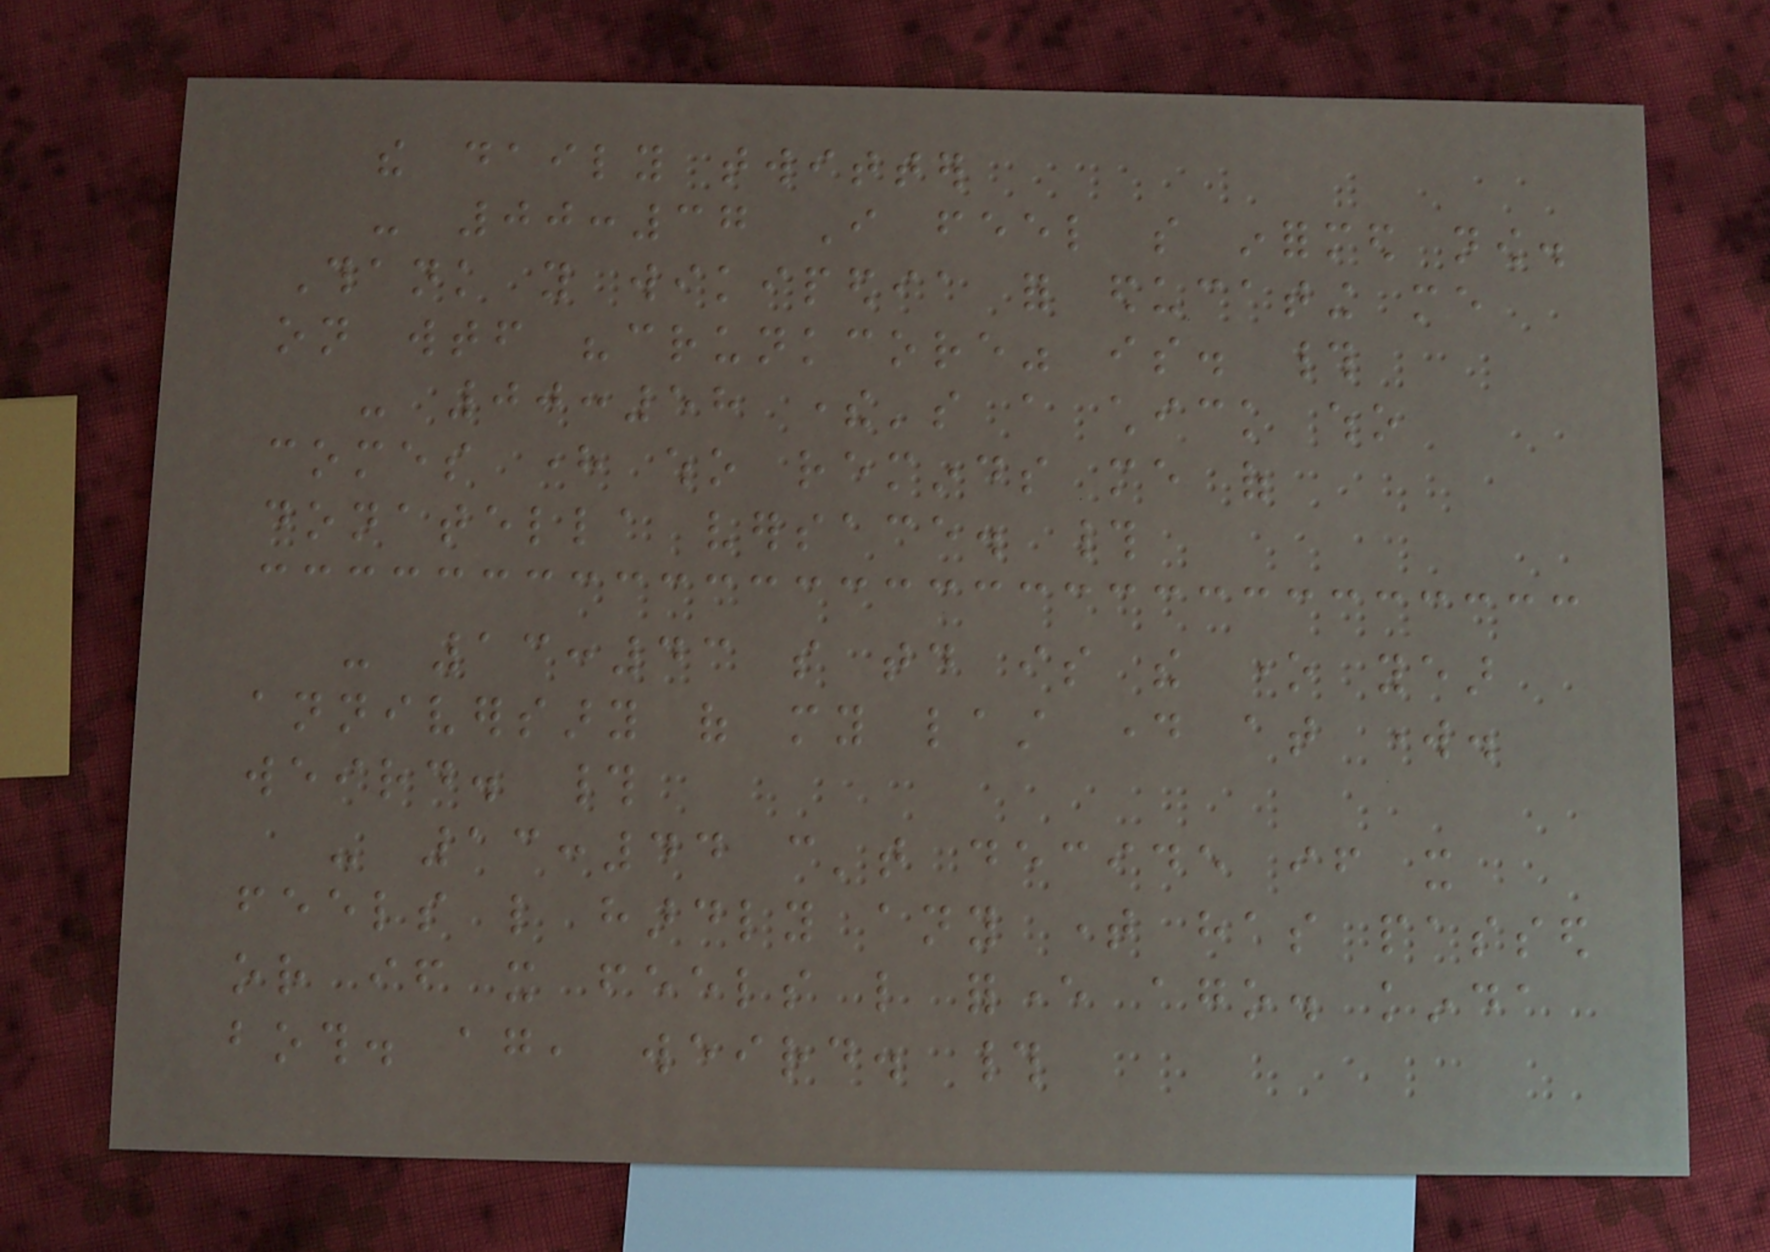the daily twitter
- 00:37 I feel so informed now.
Thank you wikipedia for educating me
on wtf "crunkcore" is. #
- 00:58 there's a chick who
comes here who reminds me of
donatella versace. #
- 13:43 so today is the one year
anniversary of my last day at work.
weird. #
- 13:44 can't decide if it
feels like hardly any time has passed
or if it feels like forever ago. kinda
both. again, weird. #
